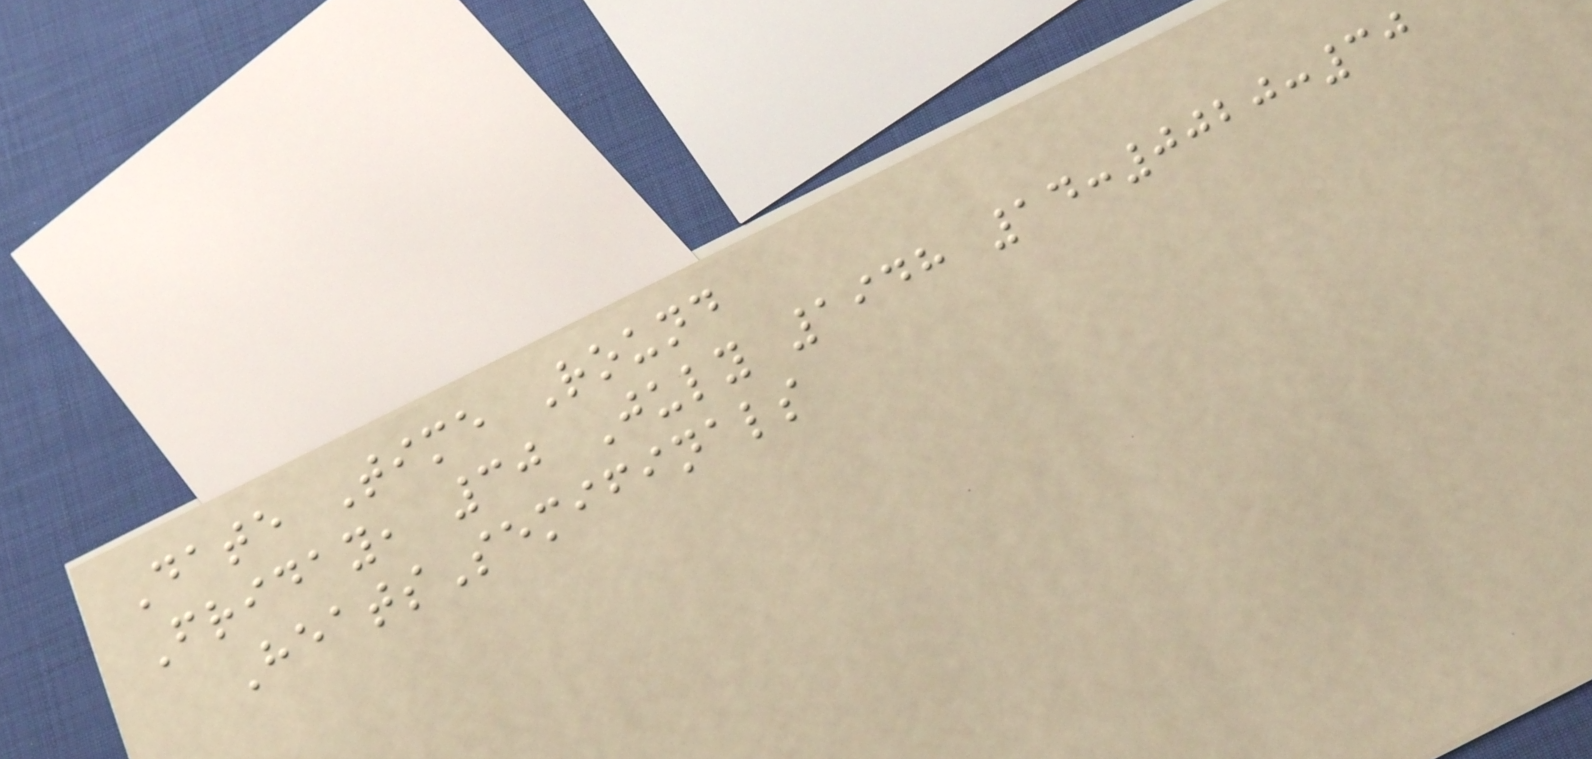Date Time Round
Friday, 30 July 1948 14:0020:30
HeatsSemifinals
